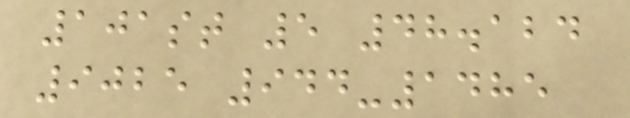101st 5 48.124
9025 944-1485
